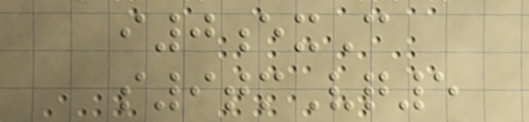i0exC
s9tmVq5
